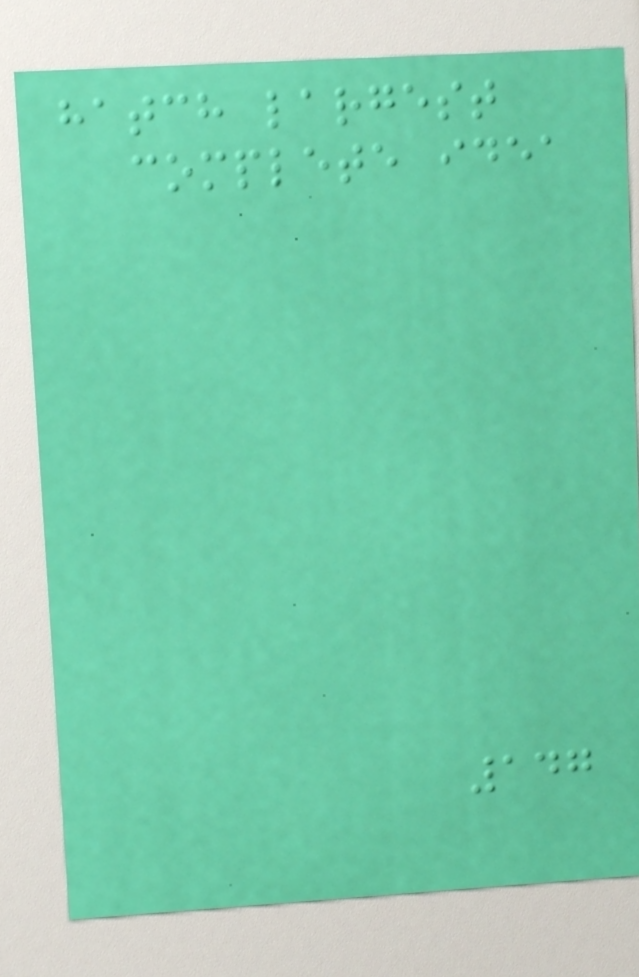hatch largest
complete idea
147
